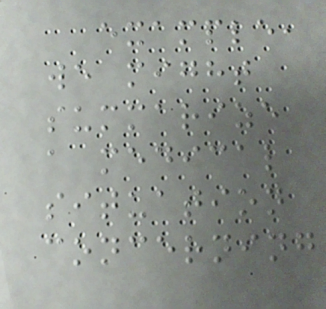example,
we might
summarize
a medical
situation
concerning
